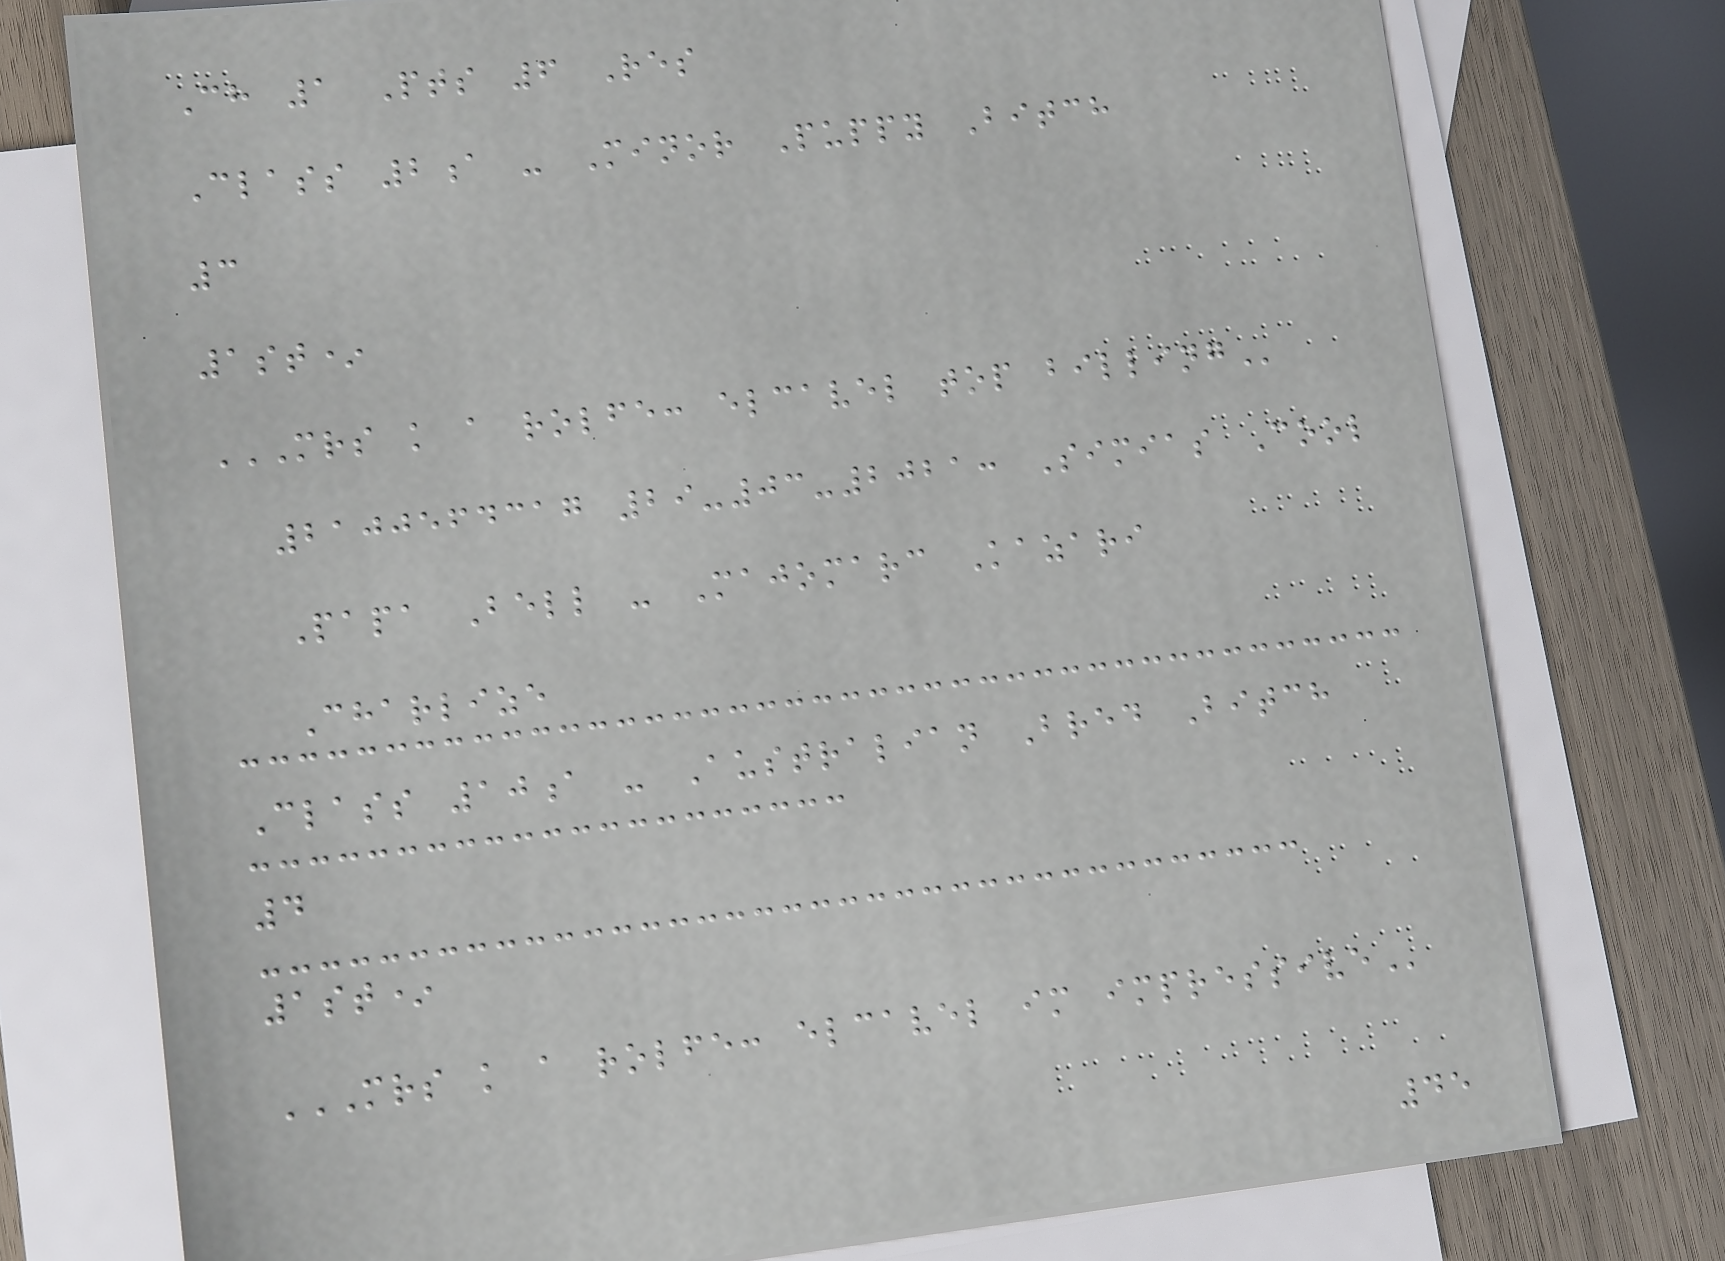Ch 1 Pts 6 Res
Class 2a - Minor Puppy Bitch
3
1st*
MRS K A ROLFE: ELCAVEL TOP BILLING
2100564317 29-03-2021: Simias Cool
Papa Bell - Majomarc Kazari
Charlize
Class 10a - Australian Bred Bitch
4
1st*
MRS K A ROLFE: ELCAVEL IM IMPRESSIVE
45
